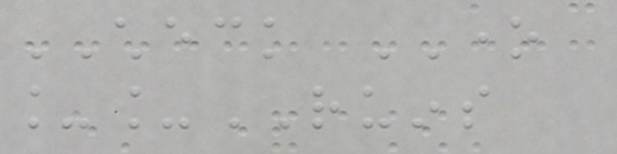CHECK ONE
__RUINS
